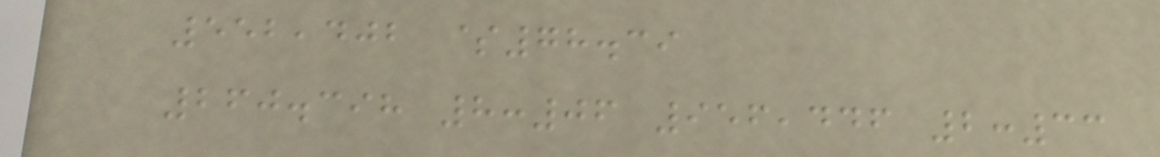552,402 $78.39
260.398 8:06 956,446 2:33
